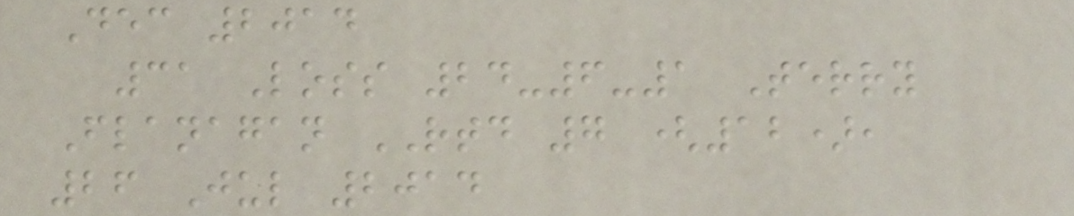Dec 2014
31 Loss 24-6-1 Terry
Flanagan RTD 7 (12),
26 Jul 2014
